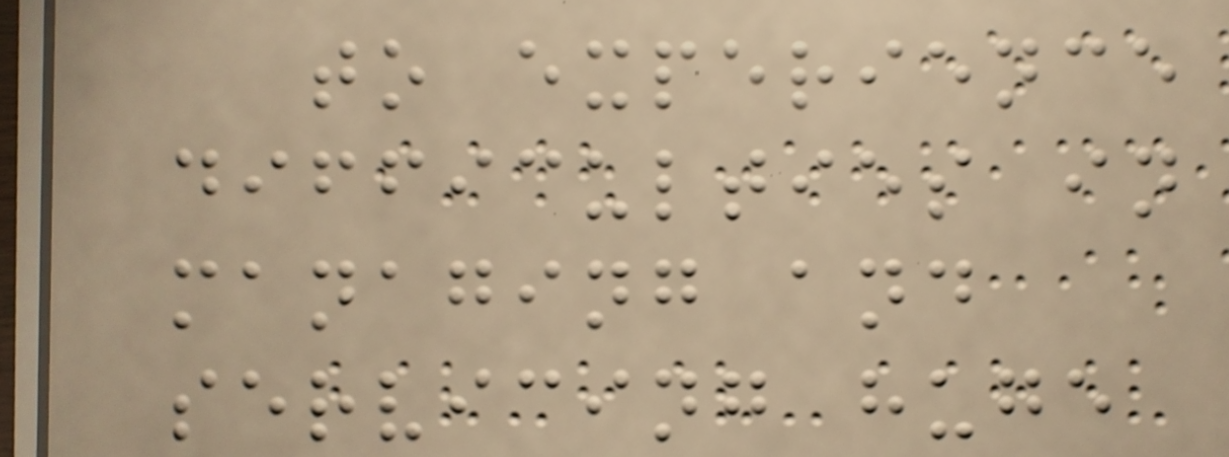to experience
difficulties in
managing and
servicing huge
